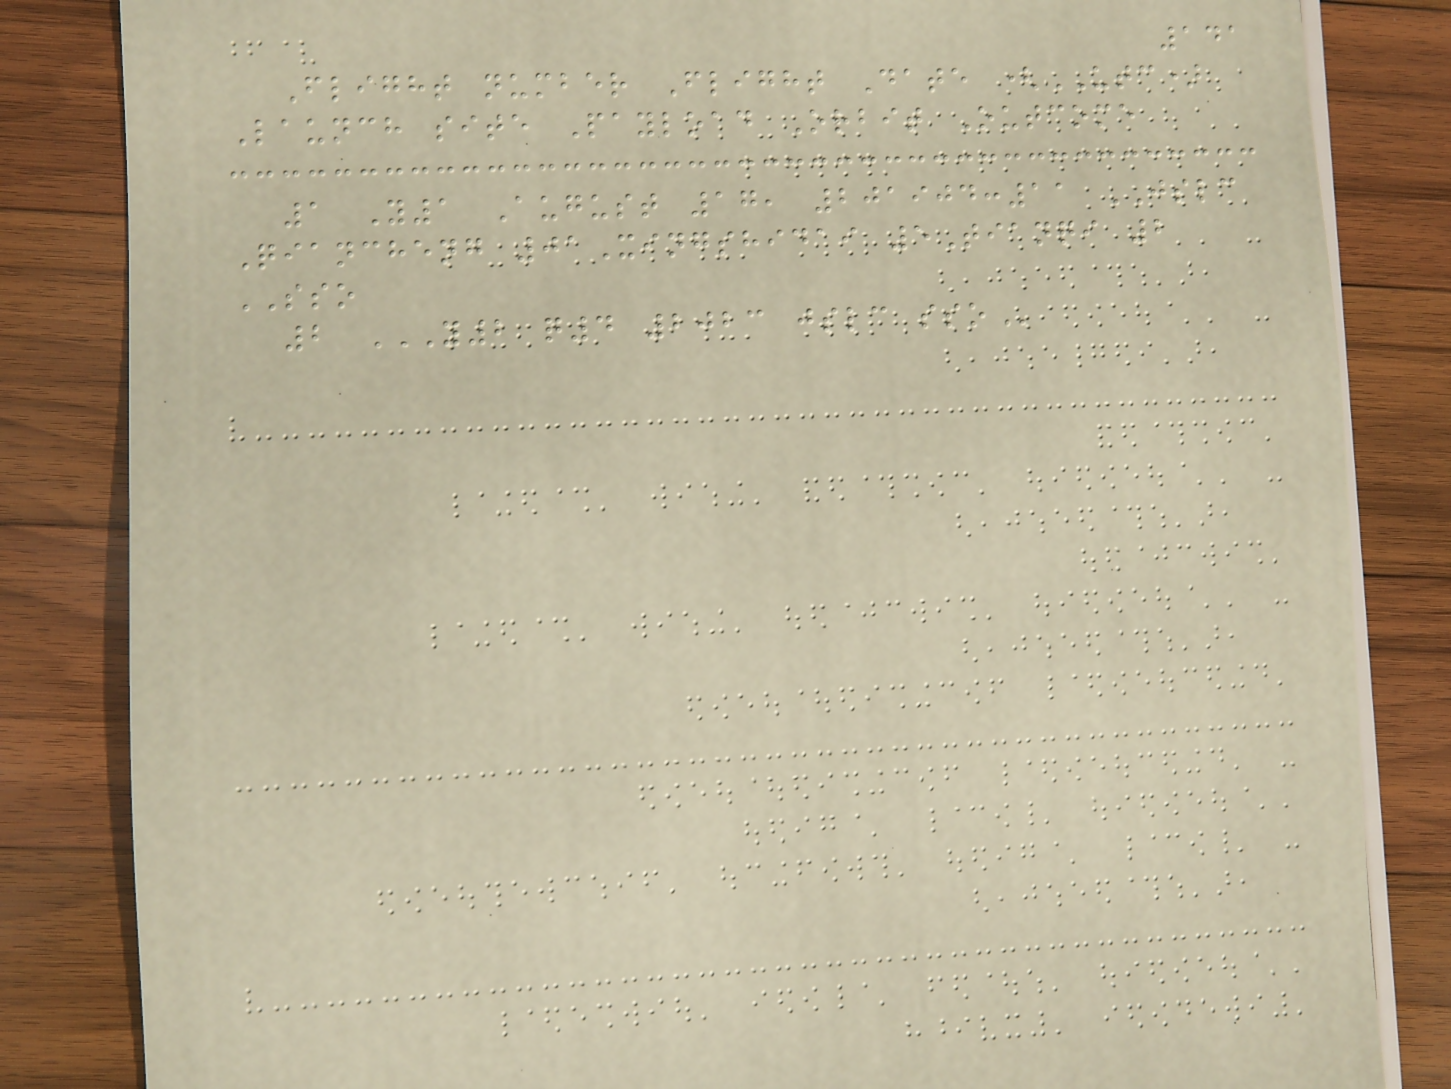141
Flight number Flight Date (UTC)
Launch site Payload Orbit Outcome
1 Y1 August 17, 201904:11 JSLC
Qiancheng 01Xingshidai 5Tianqi 2
SSO
2 Y2 Q4 2023 JSLC SSO
